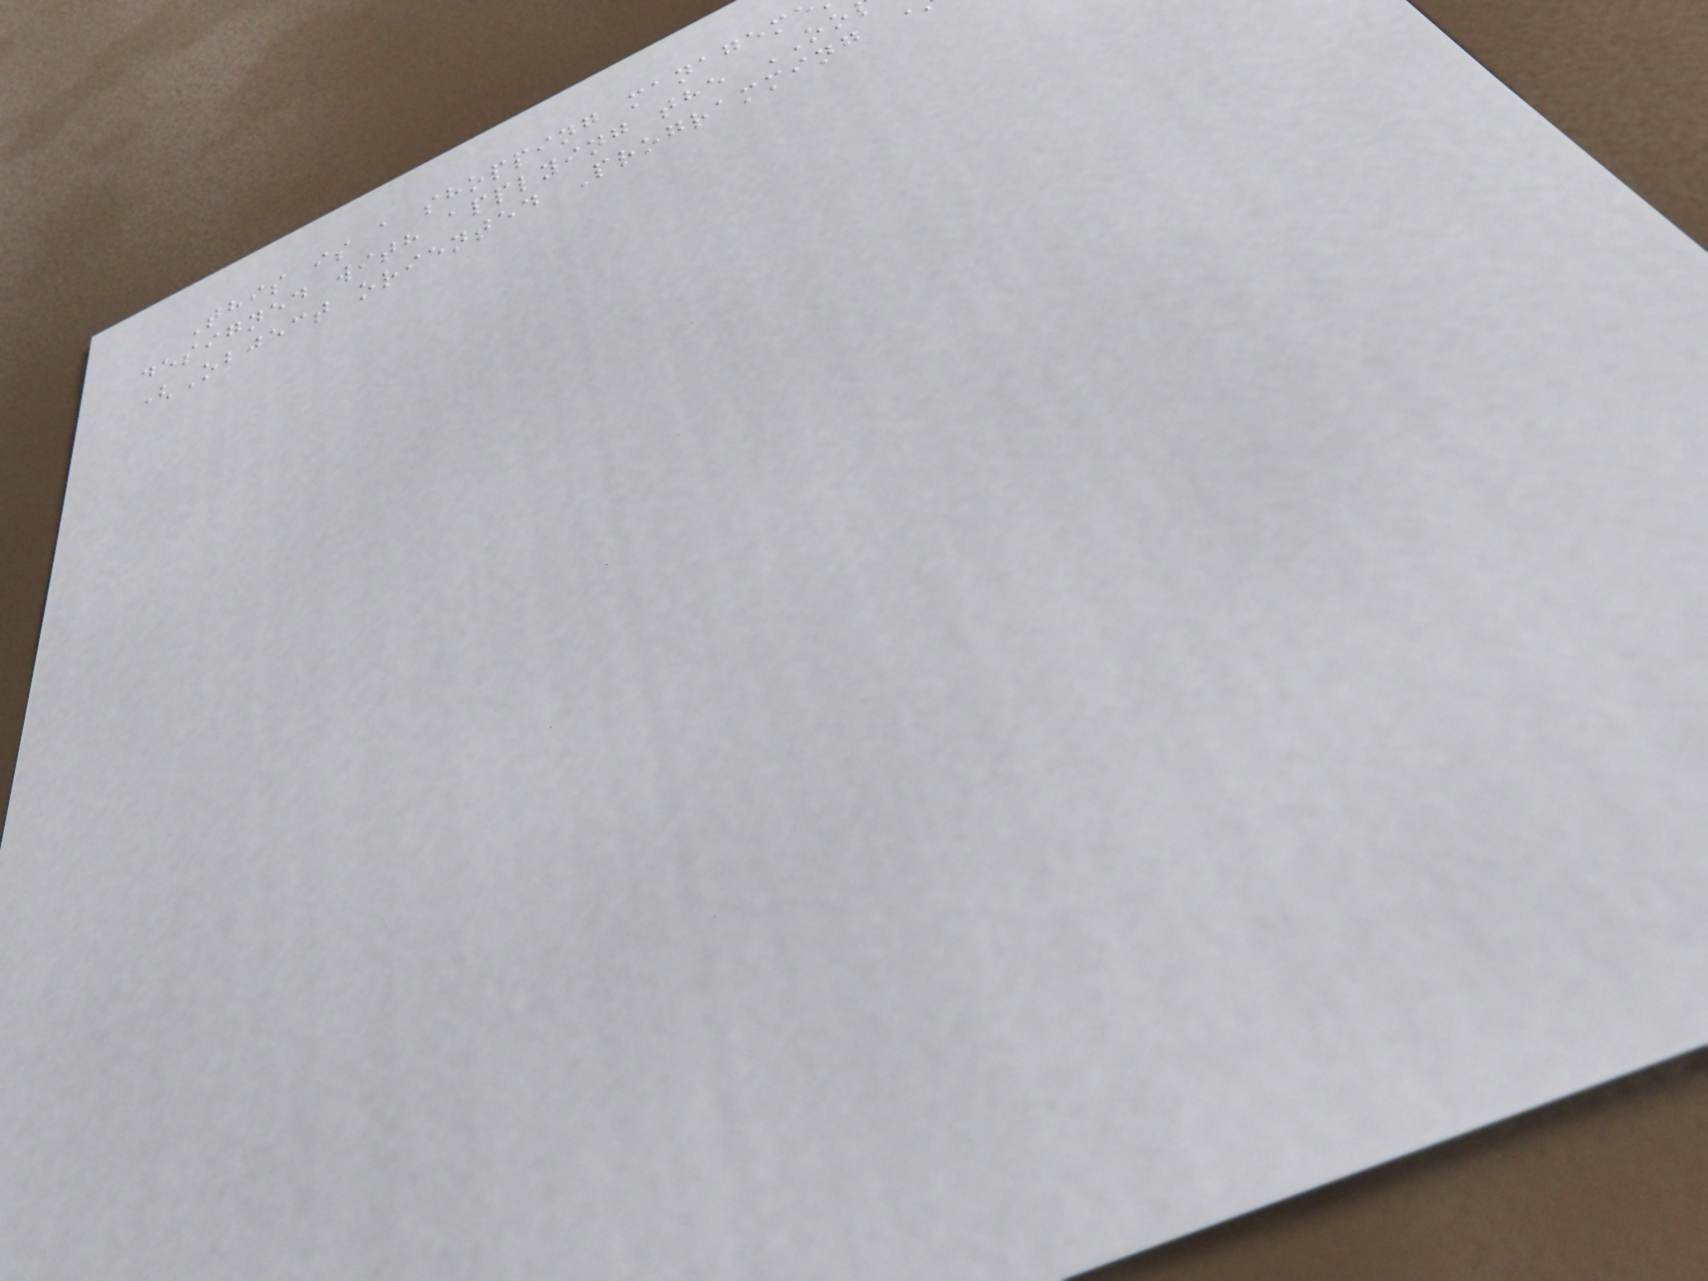This is a shopping manageme
designed with applying the OO
(Object oriented Programming
